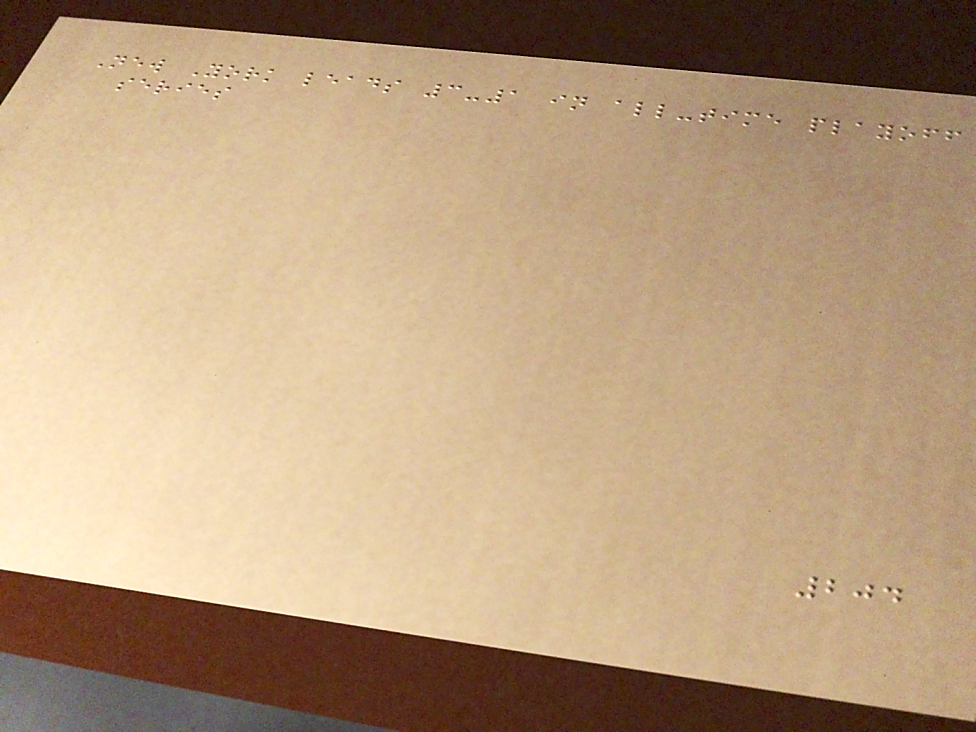New York leads 3-1 in all-time playoff
series
204
